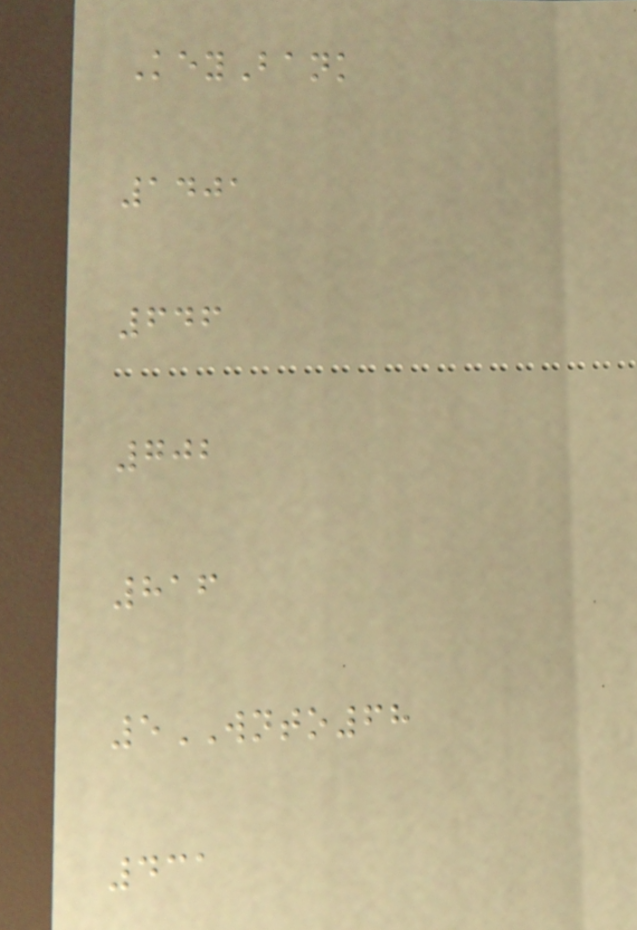KeyBank
1401
646
702
816
5WNTO68
431
